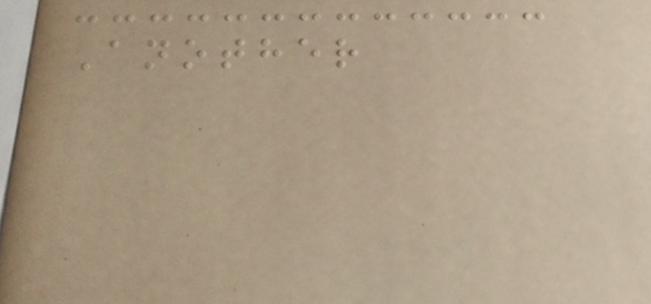Another
